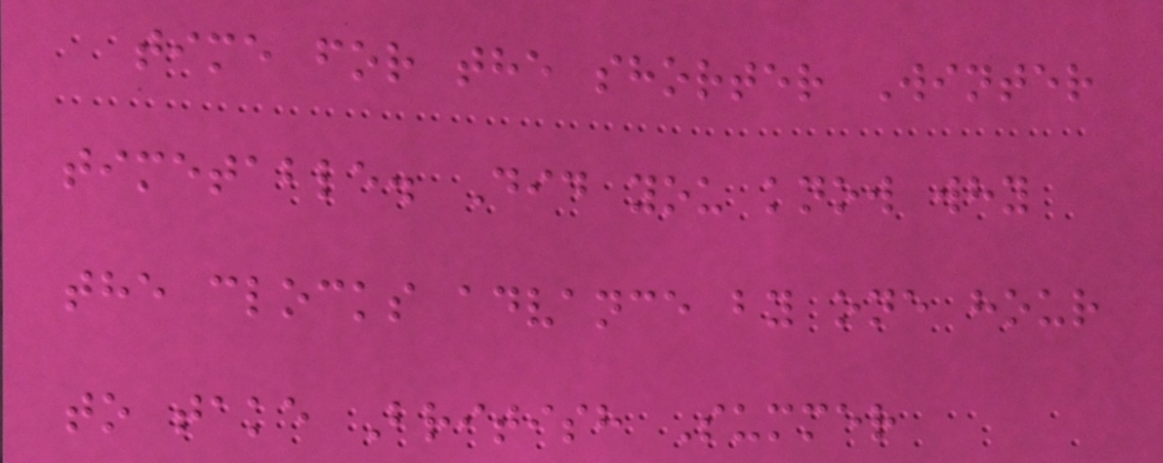time for the shorter Winter
timetable. Did you know why
the clocks advance by one hour
to take British Summer
